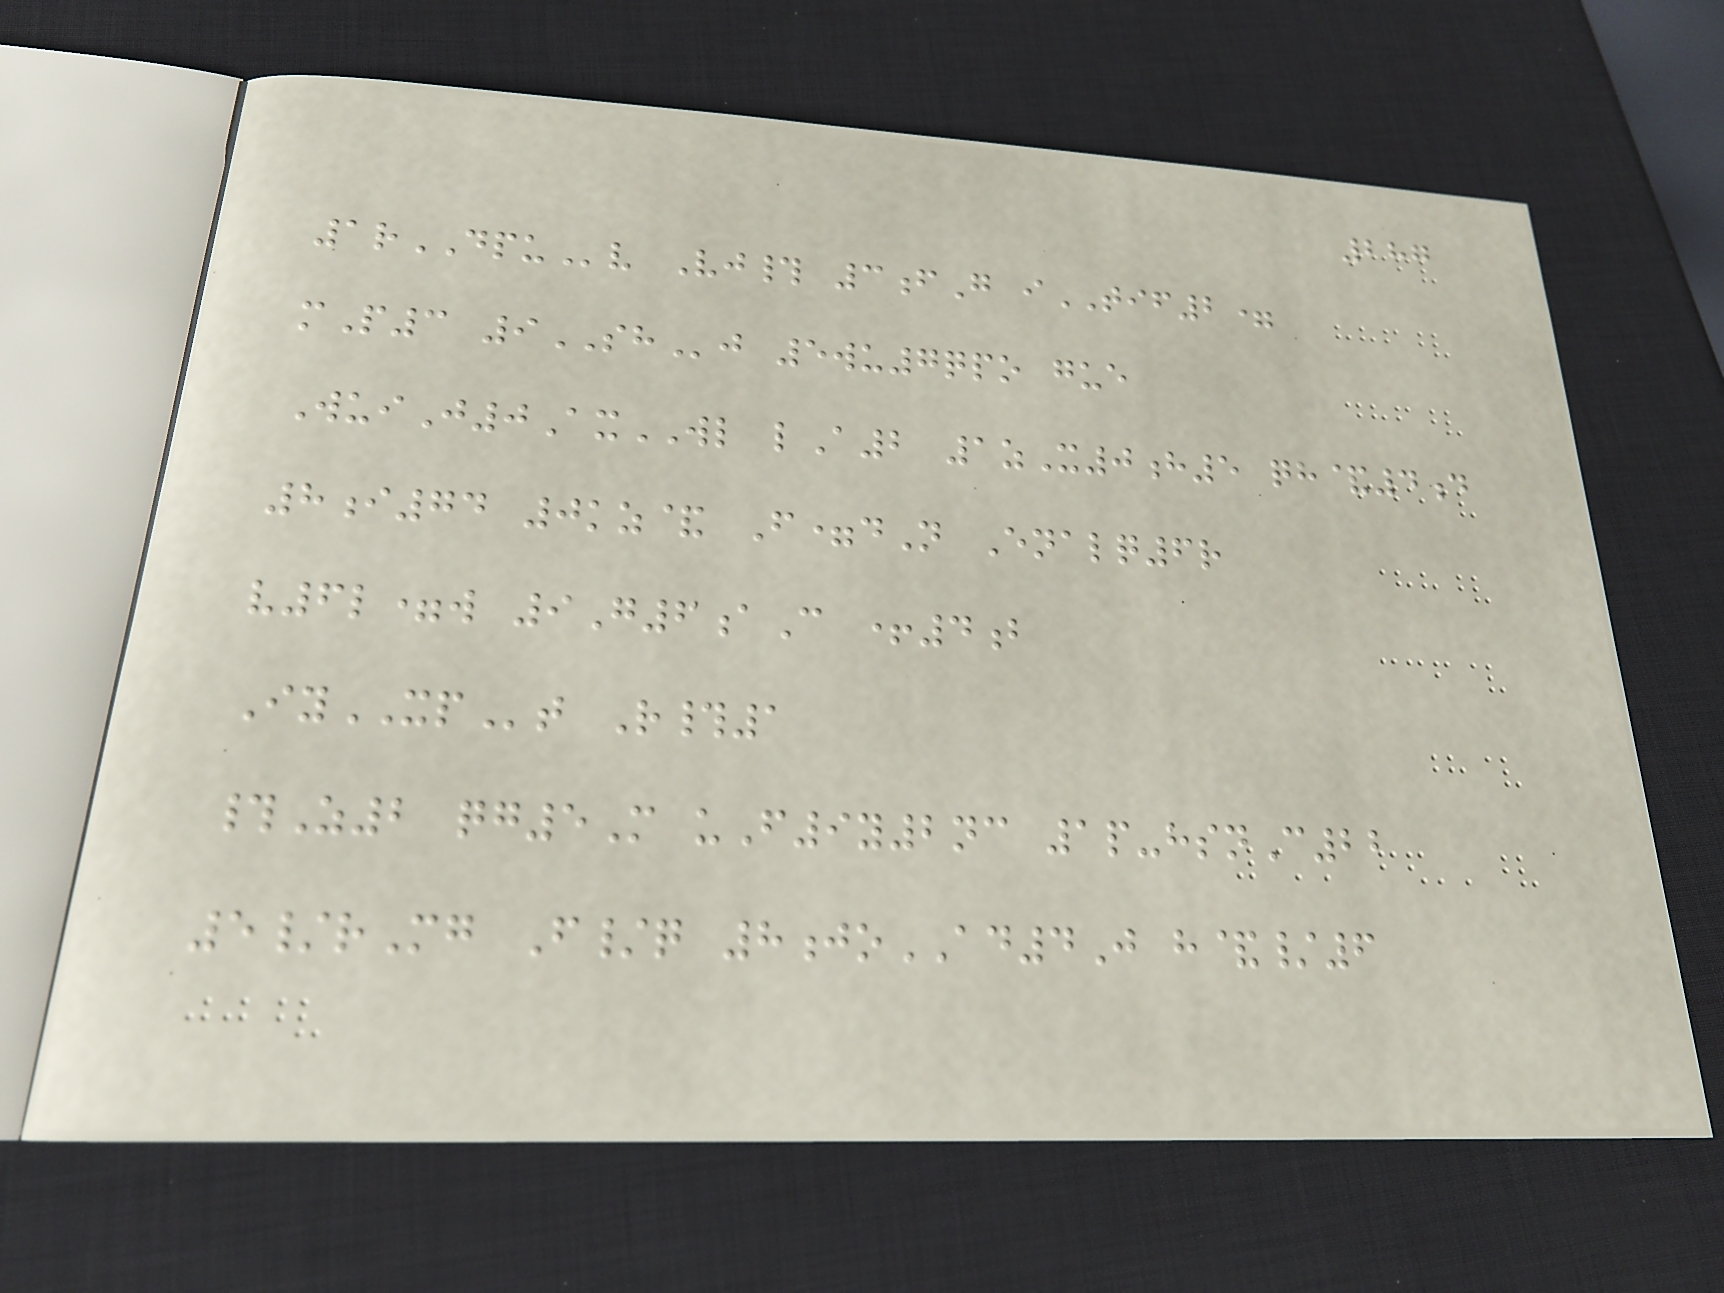287
1rDPUv Vj# 3fG iTIF2=
mP3 9SHj 5wu7qpo gue
WuiJ0AxWL lA2 1zX0h5 qh&4d
8i74 0kz& F=dN Enalq6r
v6l=w 9G6aC +4b
IyXPt R#1
#Z2 qg5M uF9y2nc 1p-hsnC22
5/rMg F/q 8joAD4J h&/6
